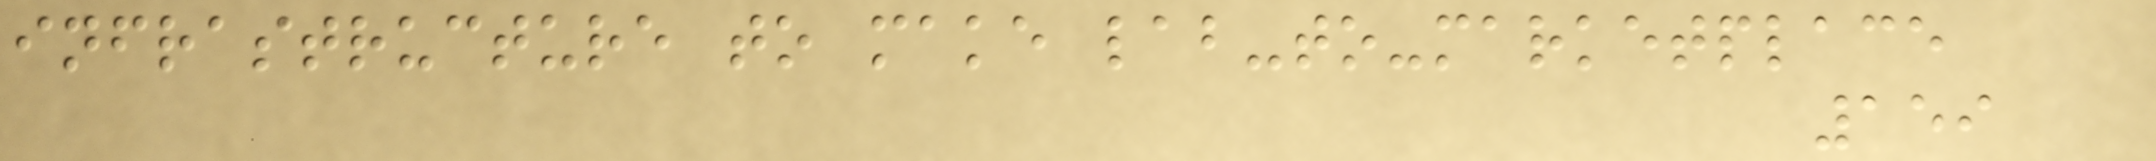infrastructure to make lab-to-marketplace
159
